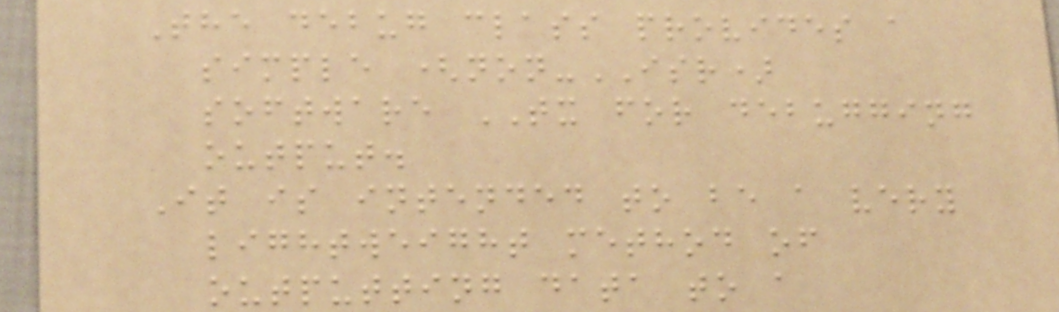The debug class provides a
simple (non-ISR)
software TX for debugging
output.
It is intended to be a very
lightweight method of
outputting data to a
